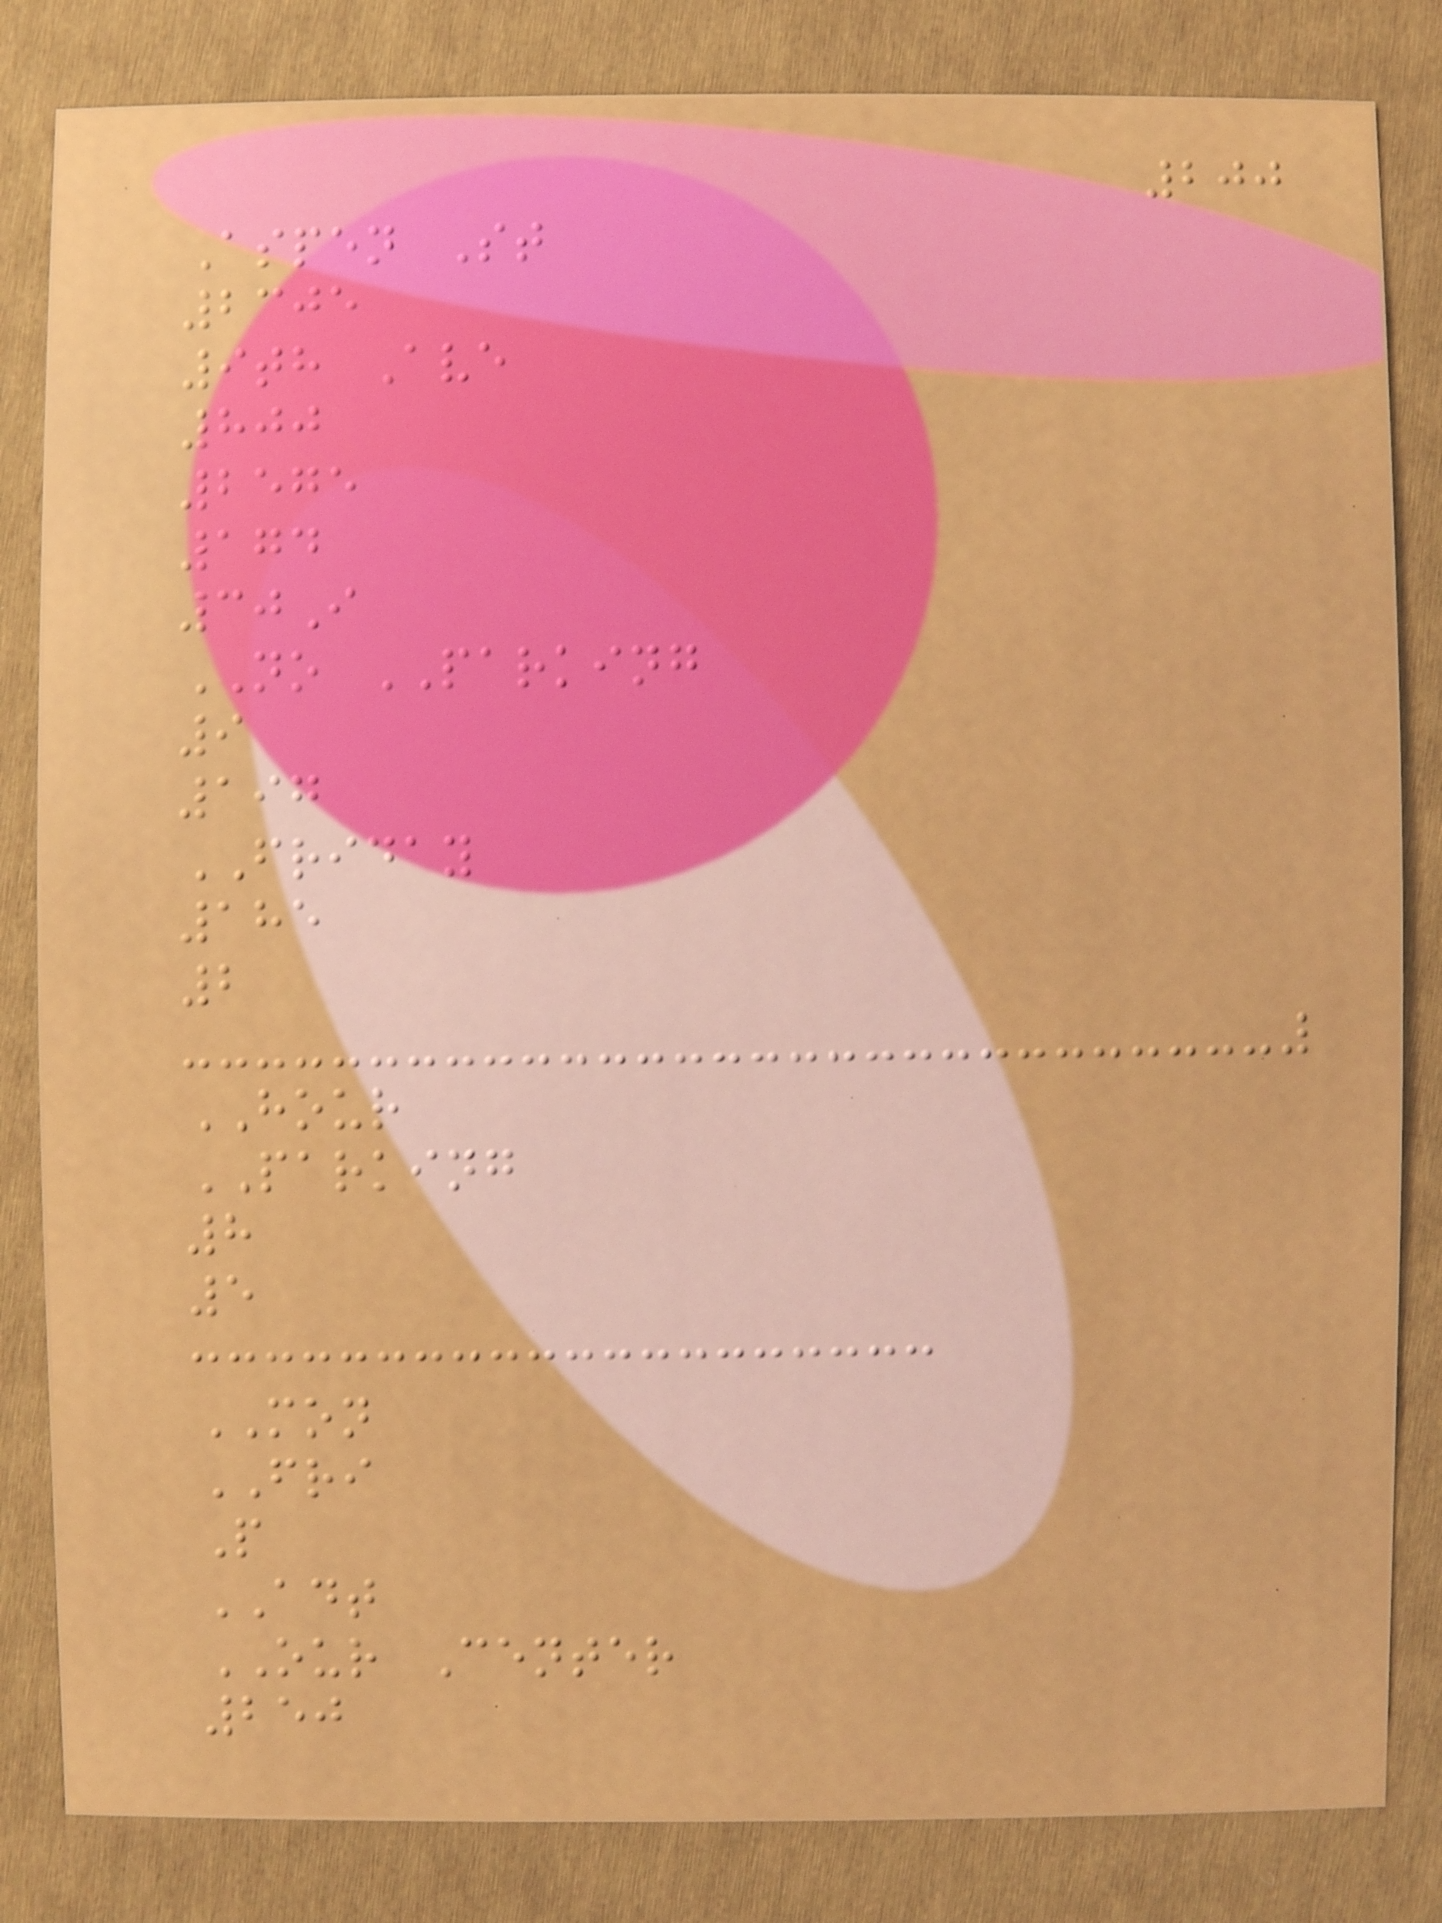200
Aspen St
2305
9th Ave
800
2575
174
30I
NO PARKING
9
197
FRIDAY
185
2
HOUR
PARKING
8
5
MON
FRI
P
ADT
OUR Center
250
